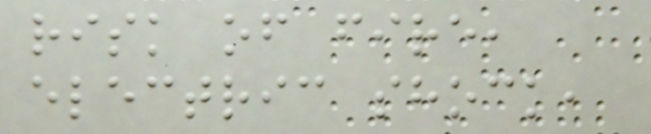risk of fire,
electric shock,
